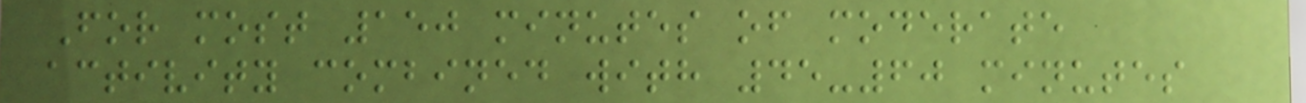For most 150 minutes of moderate
activity combined with 45-60 minutes
